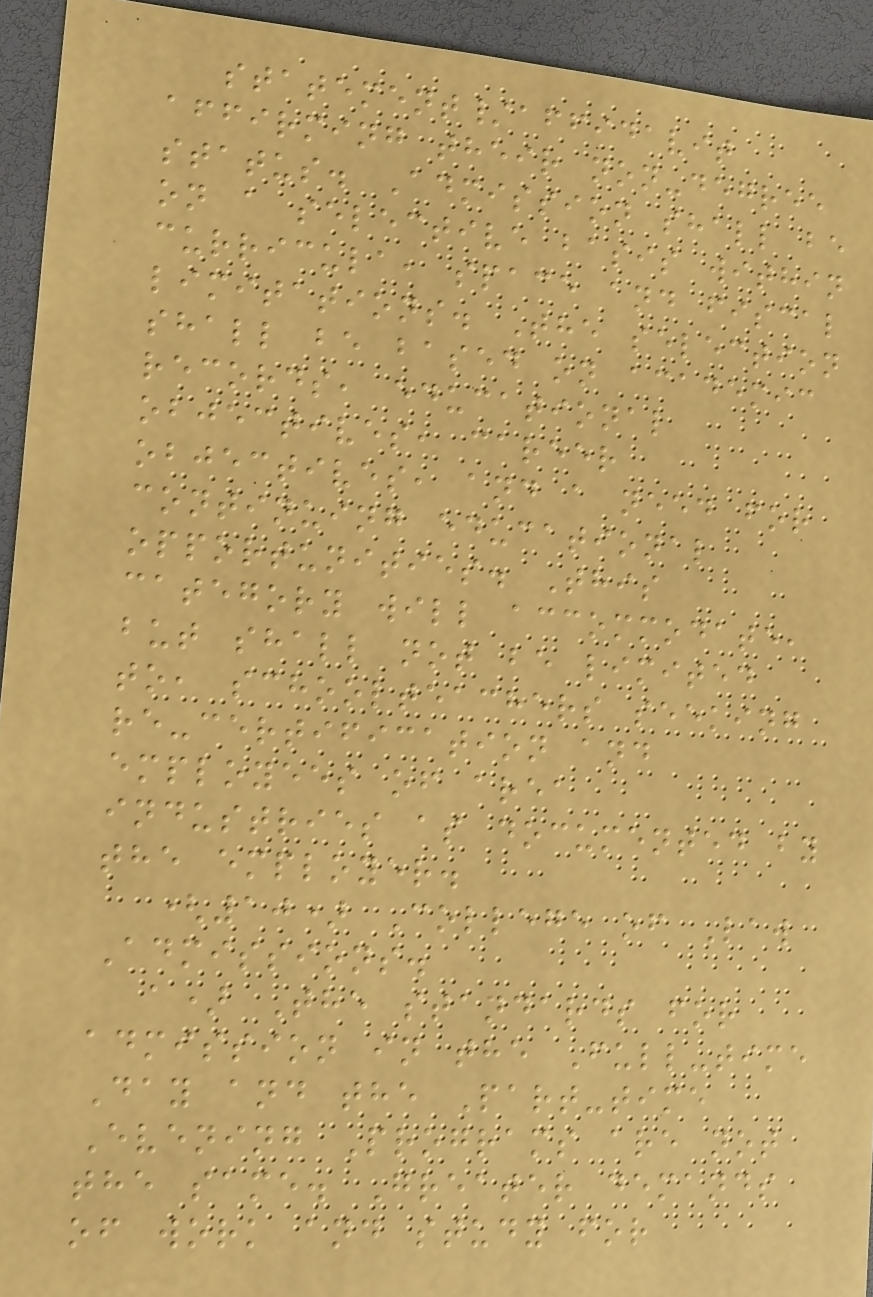statement/affidavit
affirming their non-degree
status. Admission shall be
on a selective basis within
curricula, space and fiscal
limitations. The selection
shall be based on academic
records, educational
objectives, career
objectives, and a need for
continuing educational
opportunities. This
category will accommodate,
but shall not be limited
to, schoolteachers seeking
re-certification and
employees of area
industries as documented by
the employer.
(10) College of Law
Admissions.
a) The standards for
admission in the Full-time
Day and the Part-time
Evening Programs are not
the same. Greater demands
of work and study for
